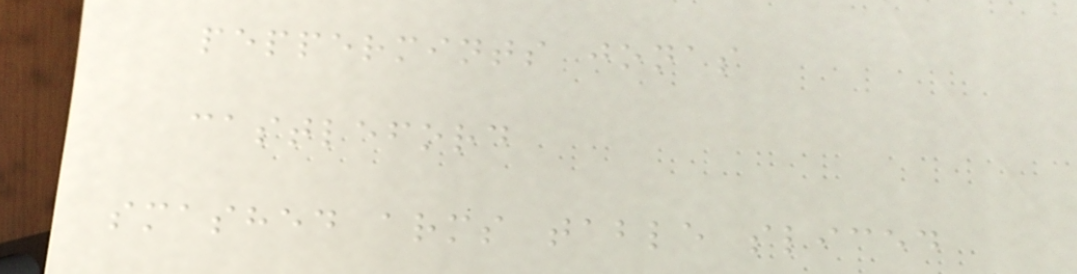peppermints jonas
castleford
smashed arms table sliced
